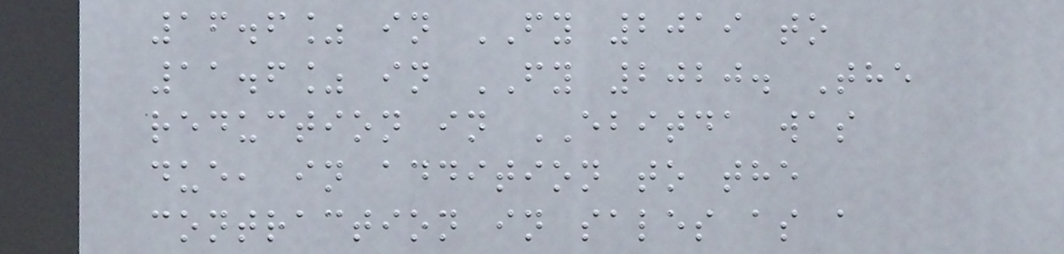16.6% in FY 2019 to
11.6% in FY 2020. The
reduction in EBITDA was
due, in addition to the
contraction in sales as a
